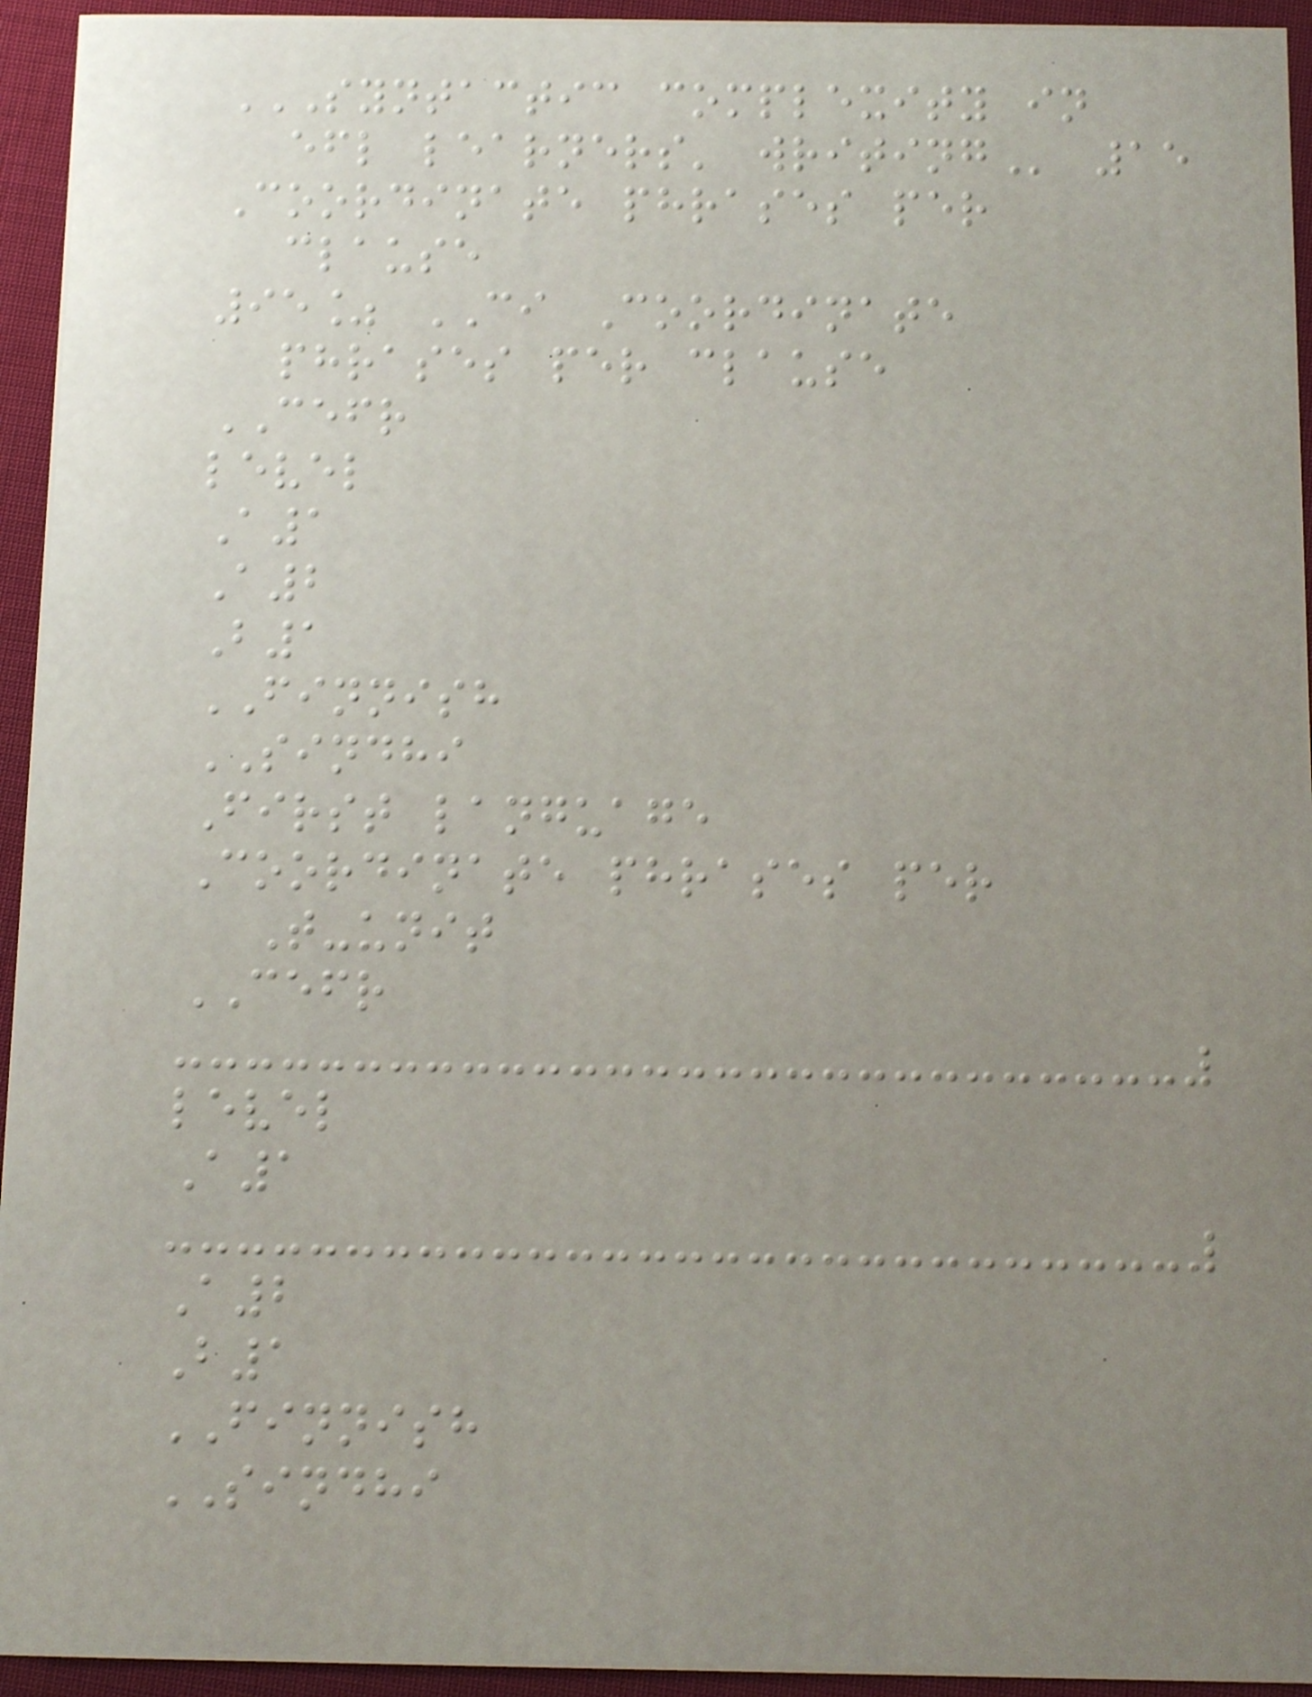SYNTACTIC COMPLEXITY IN
EFL LEARNERS' WRITING 15
Coordinate phrases per
clause
95% CI Coordinate
phrases per clause
CEFR
level
A1
A2
B1
FINNISH
SINDHI
First language
Coordinate phrases per
T-unit
CEFR
level
A1
A2
B1
FINNISH
SINDHI
